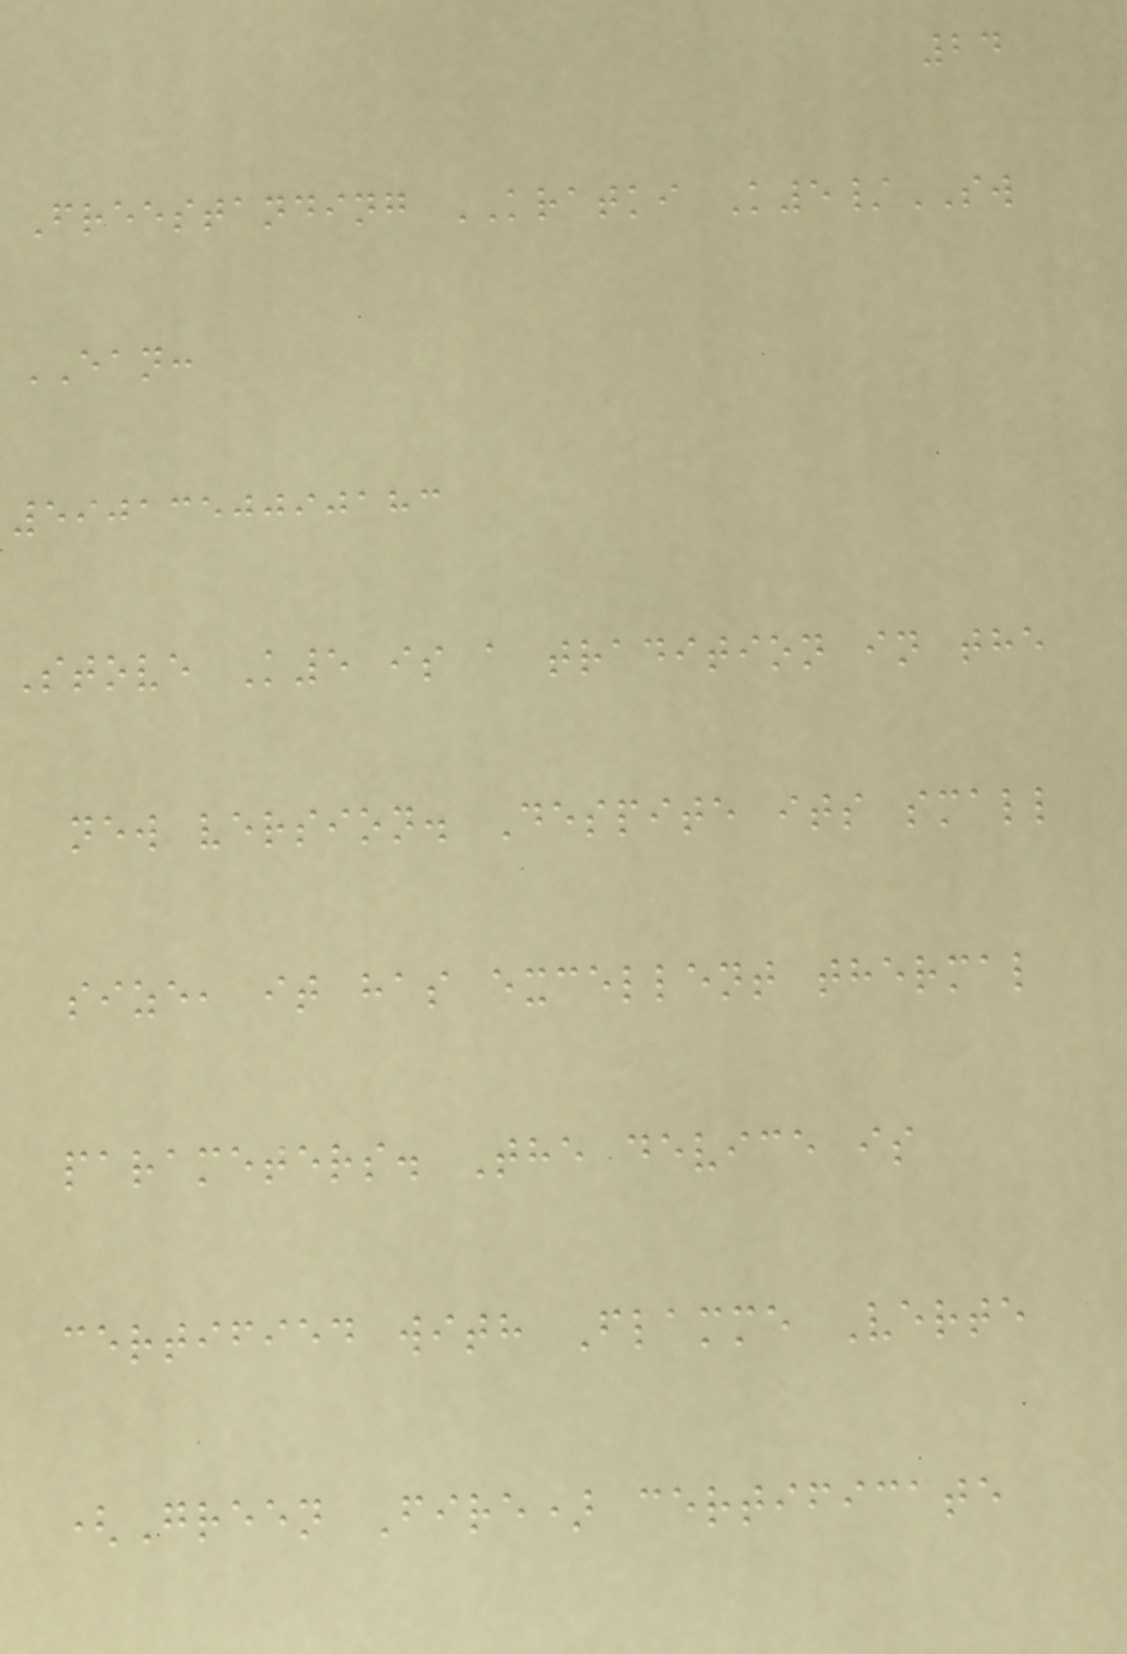24
Freestanding KRATKI K5/SW
EAN:
5901350090183
Stove K5 is a tradition in the
new version. Despite its small
size, it has excellent thermal
parameters. The device is
certified with Flamme Verte
(Green Fire) certificate
